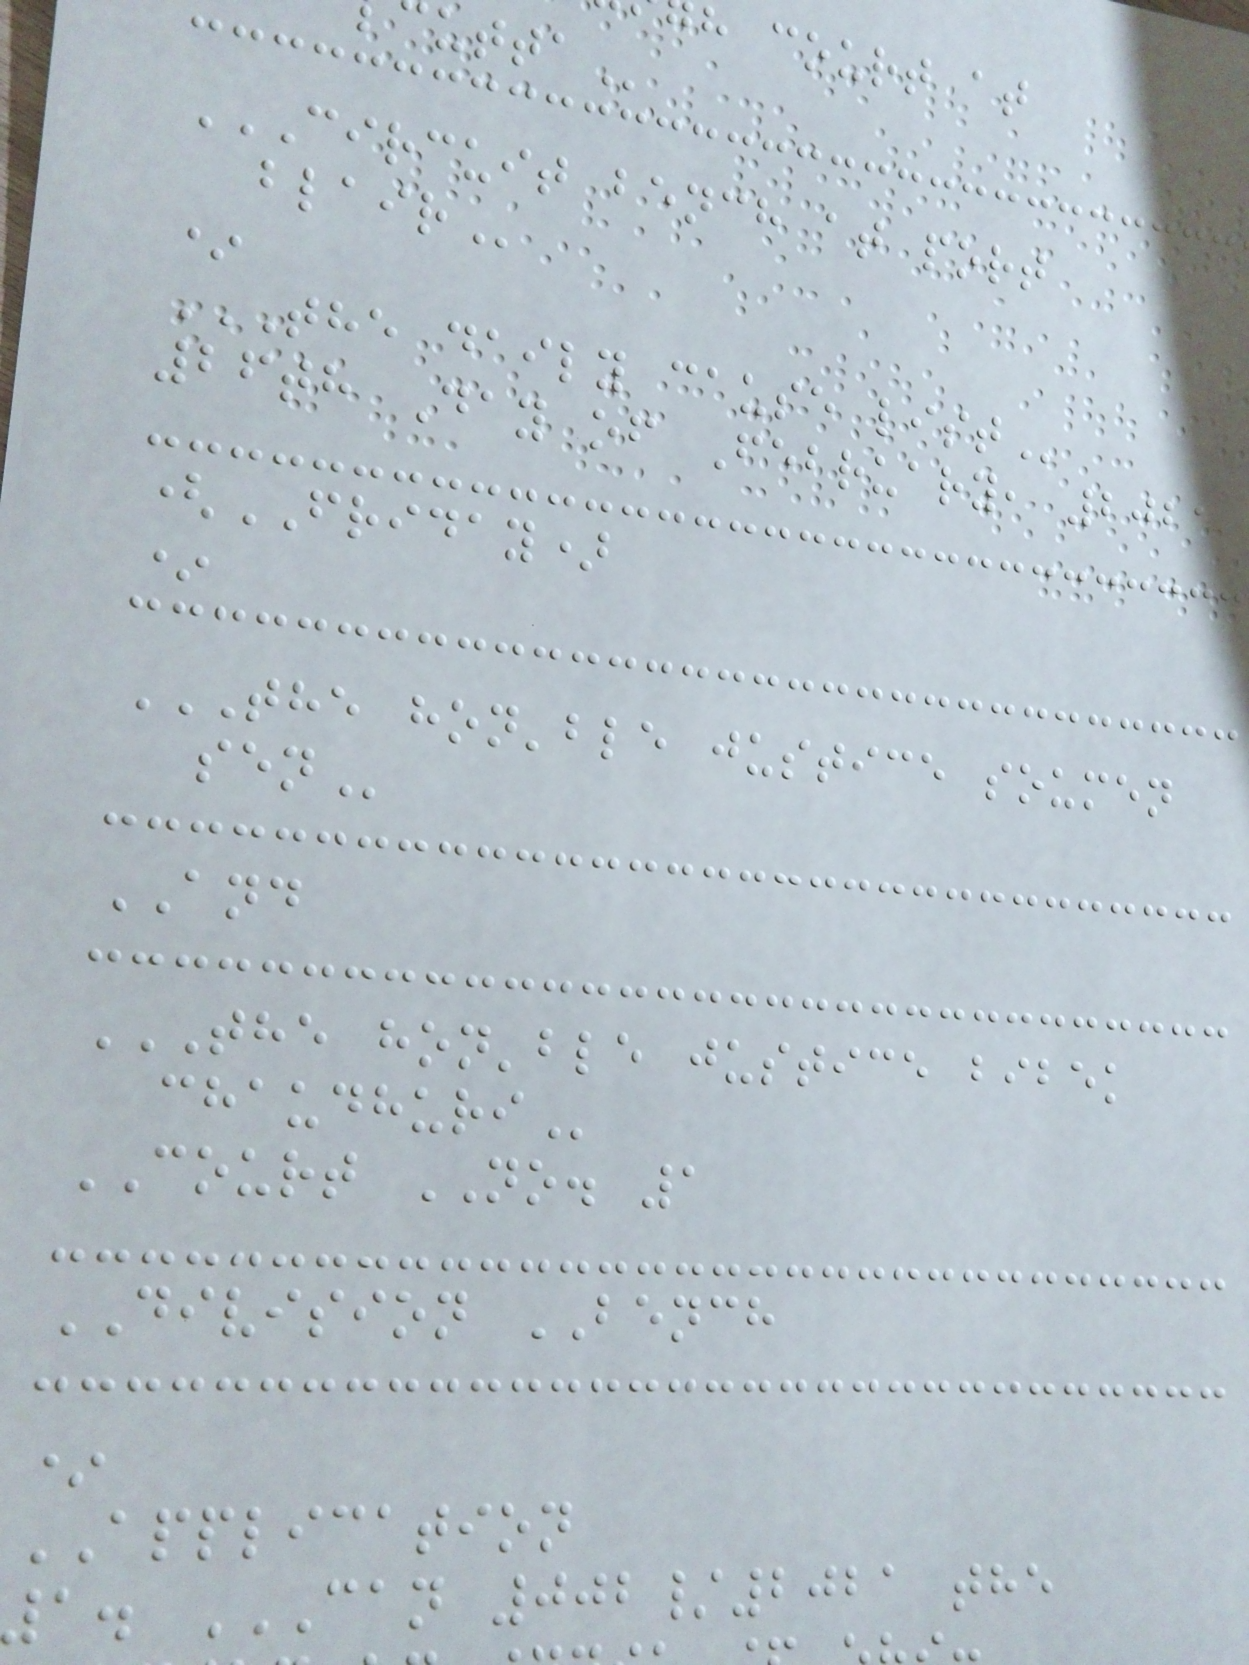h court at
CIRCUIT BENCH AT PORT
*
THE DAILY CAUSE LIST
26th Day of February, 2021
(FRIDAY)
*
THE HON'BLE JUSTICE SOUMEN
AND
THE HON'BLE JUSTICE BIBEK
COURT NO. 1
DIVISION BENCH
*
APPLICATION
